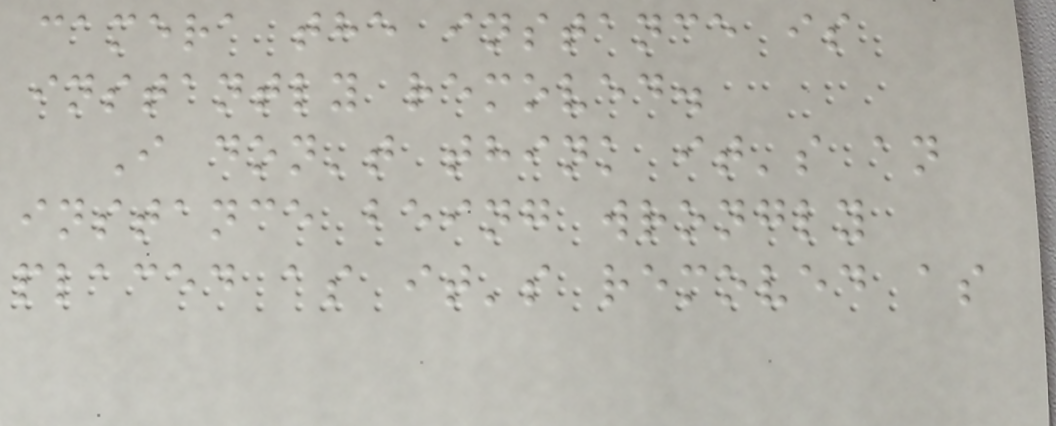camera the instance is
instantly removed.
I don't think it's an
instance being wrongly
placed as it's removed as
